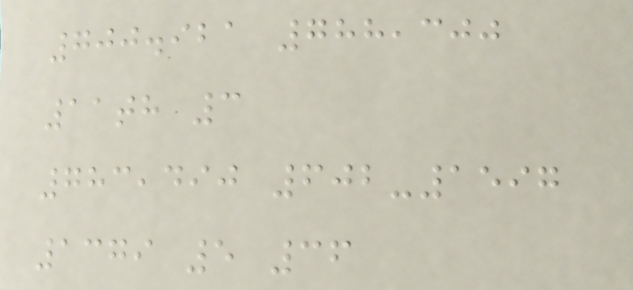700.921 788,300
11th 3
783,490 602-1597
1379 5 36
